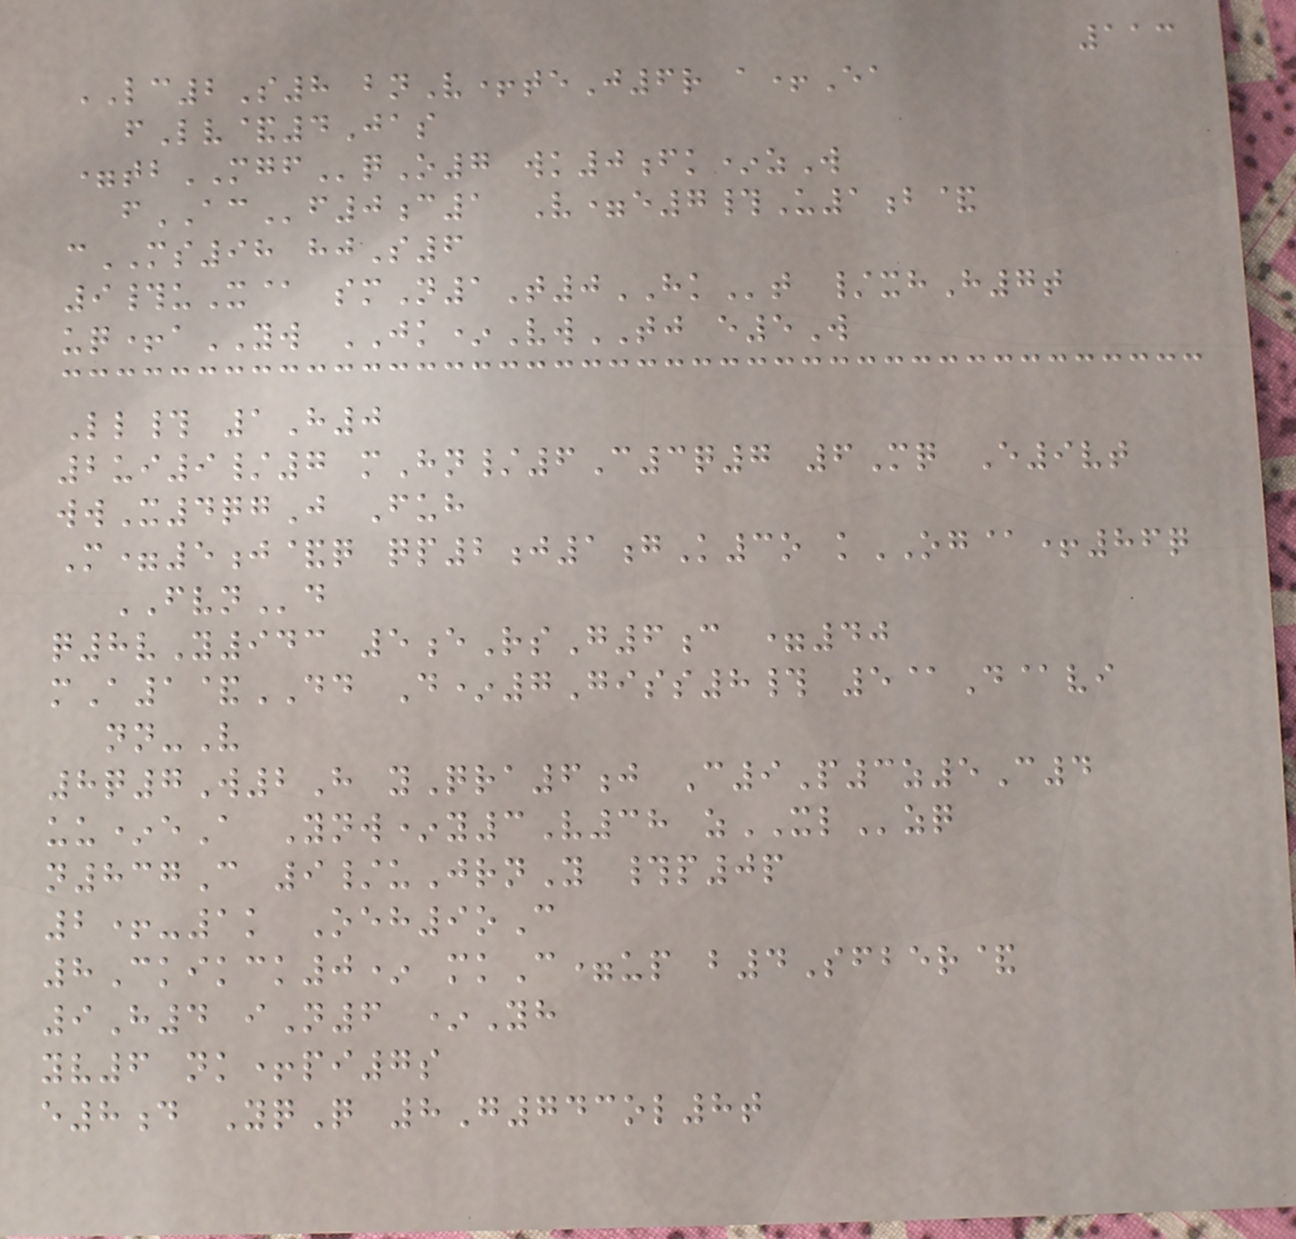113
LC2S8 bnV+teJ6r a+Ea
fLv&4Jas
=tbMGFqO7 wk0fk*zW
fACf0c1 V=e7#U1b&
cMS98 hjS6
9#uX@ smN1T0HKt /xhH7t
uq+aYW JK*VwTJ e5W
Ll# 1H0
2ui9/7 mHn/6C3q7 6Mq E9vt
wwX4qgJ Fuh
M=5j&q qp2j1gK3o kOG@+86q
FVNd
q8vY943 5eRsG6c =40
mA1&DD D*7Giss8# 5@D@vi
nn-V
8q7W2H yQra6j C9P3z5C4
uu*eA Ynw*y3V38 zXLzq
n837C 9/uJrnY #p0p
2+-1k Oeh9oC
8Ckikck0* mkC=up b4Sfber&
9H4 iN6 *Yh
yv6 nk+pi7s
e8d YqQ 8G743ol8t
